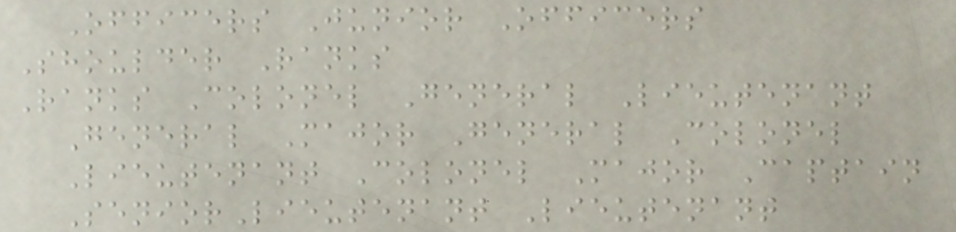Officers Junior Officers
Shoulder Ranks
Ranks Colonel General Lieutenant
General Major General Colonel
Lieutenant Colonel Major Captain
SeniorLieutenant Lieutenant
